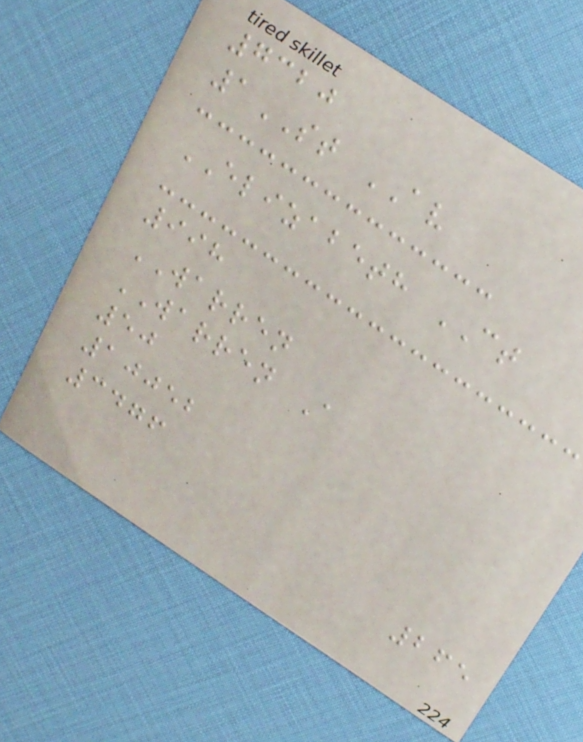7320
1ST AV
ELIZABETH CT
998
WARREN
WARREN A
50
10052
3476
265
